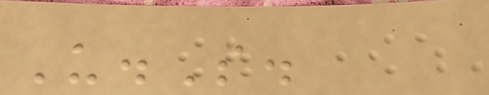U.S.
